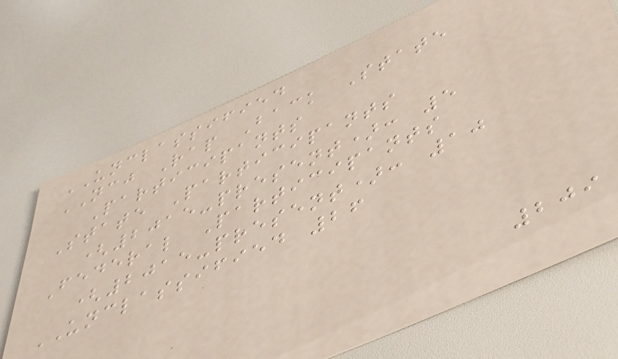UNCLASSIFIED
NCJ Rap Back State
Participants
State Participants
(2015-present): 5
Federal Participants
(2015-present): 10
UNCLASSIFIED 26
209
